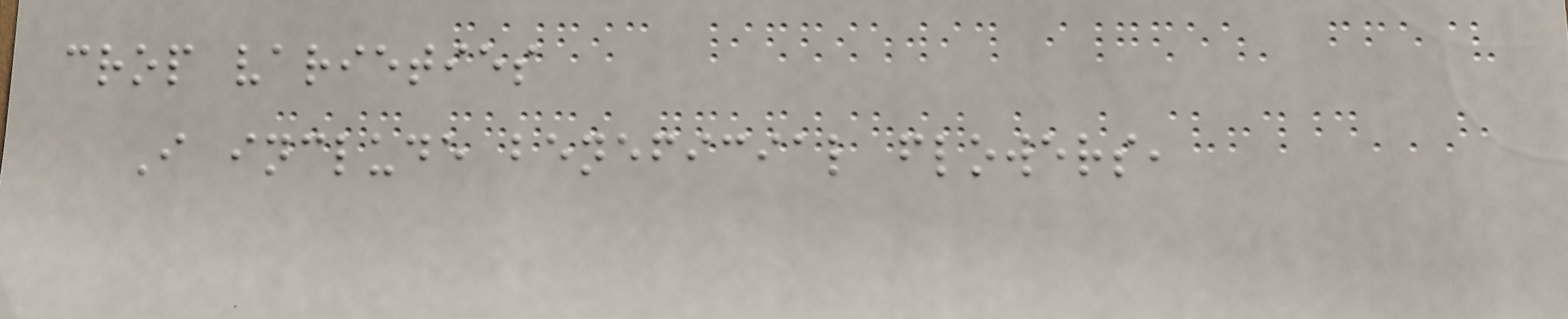crop varieties
I include beneficial flowers,
